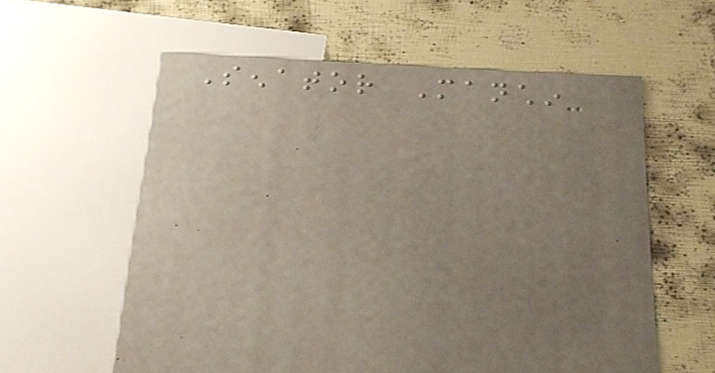Senator Manchin
